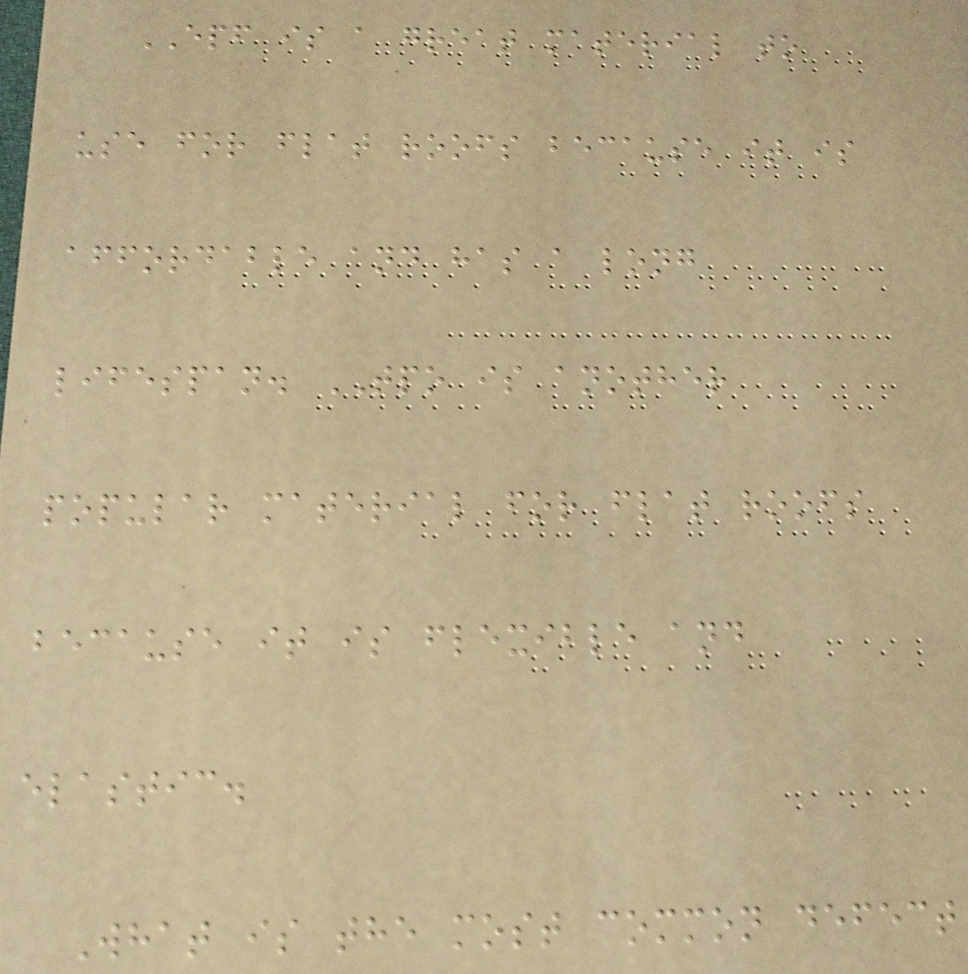EPF is a great material to
use for flat roofs because it is
affordable and has a long
lifespan. TPO is another
popular material for flat roofs
because it is flexible and
elastic.
What is the most common defect
